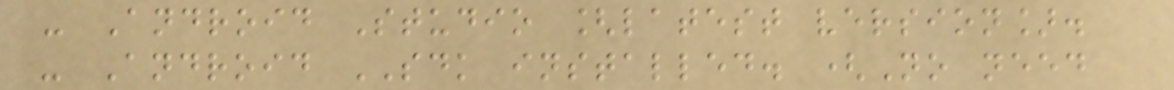- Android Studio [latest version].
- Android SDK installed. (No need
